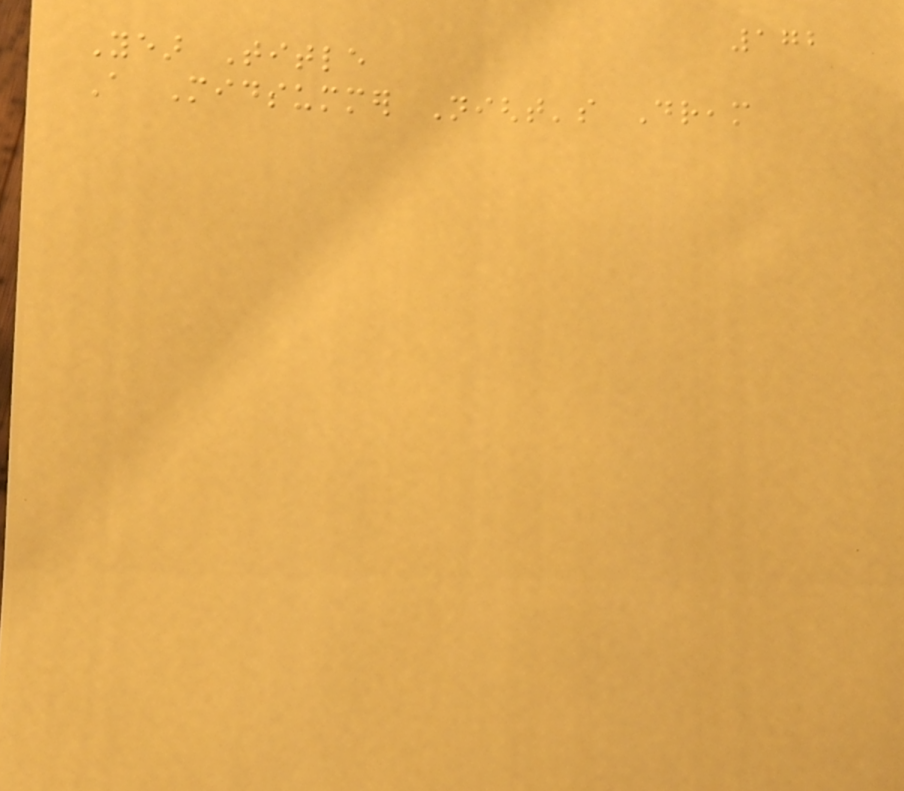172
Year Title
A Midsummer Night's Dream
